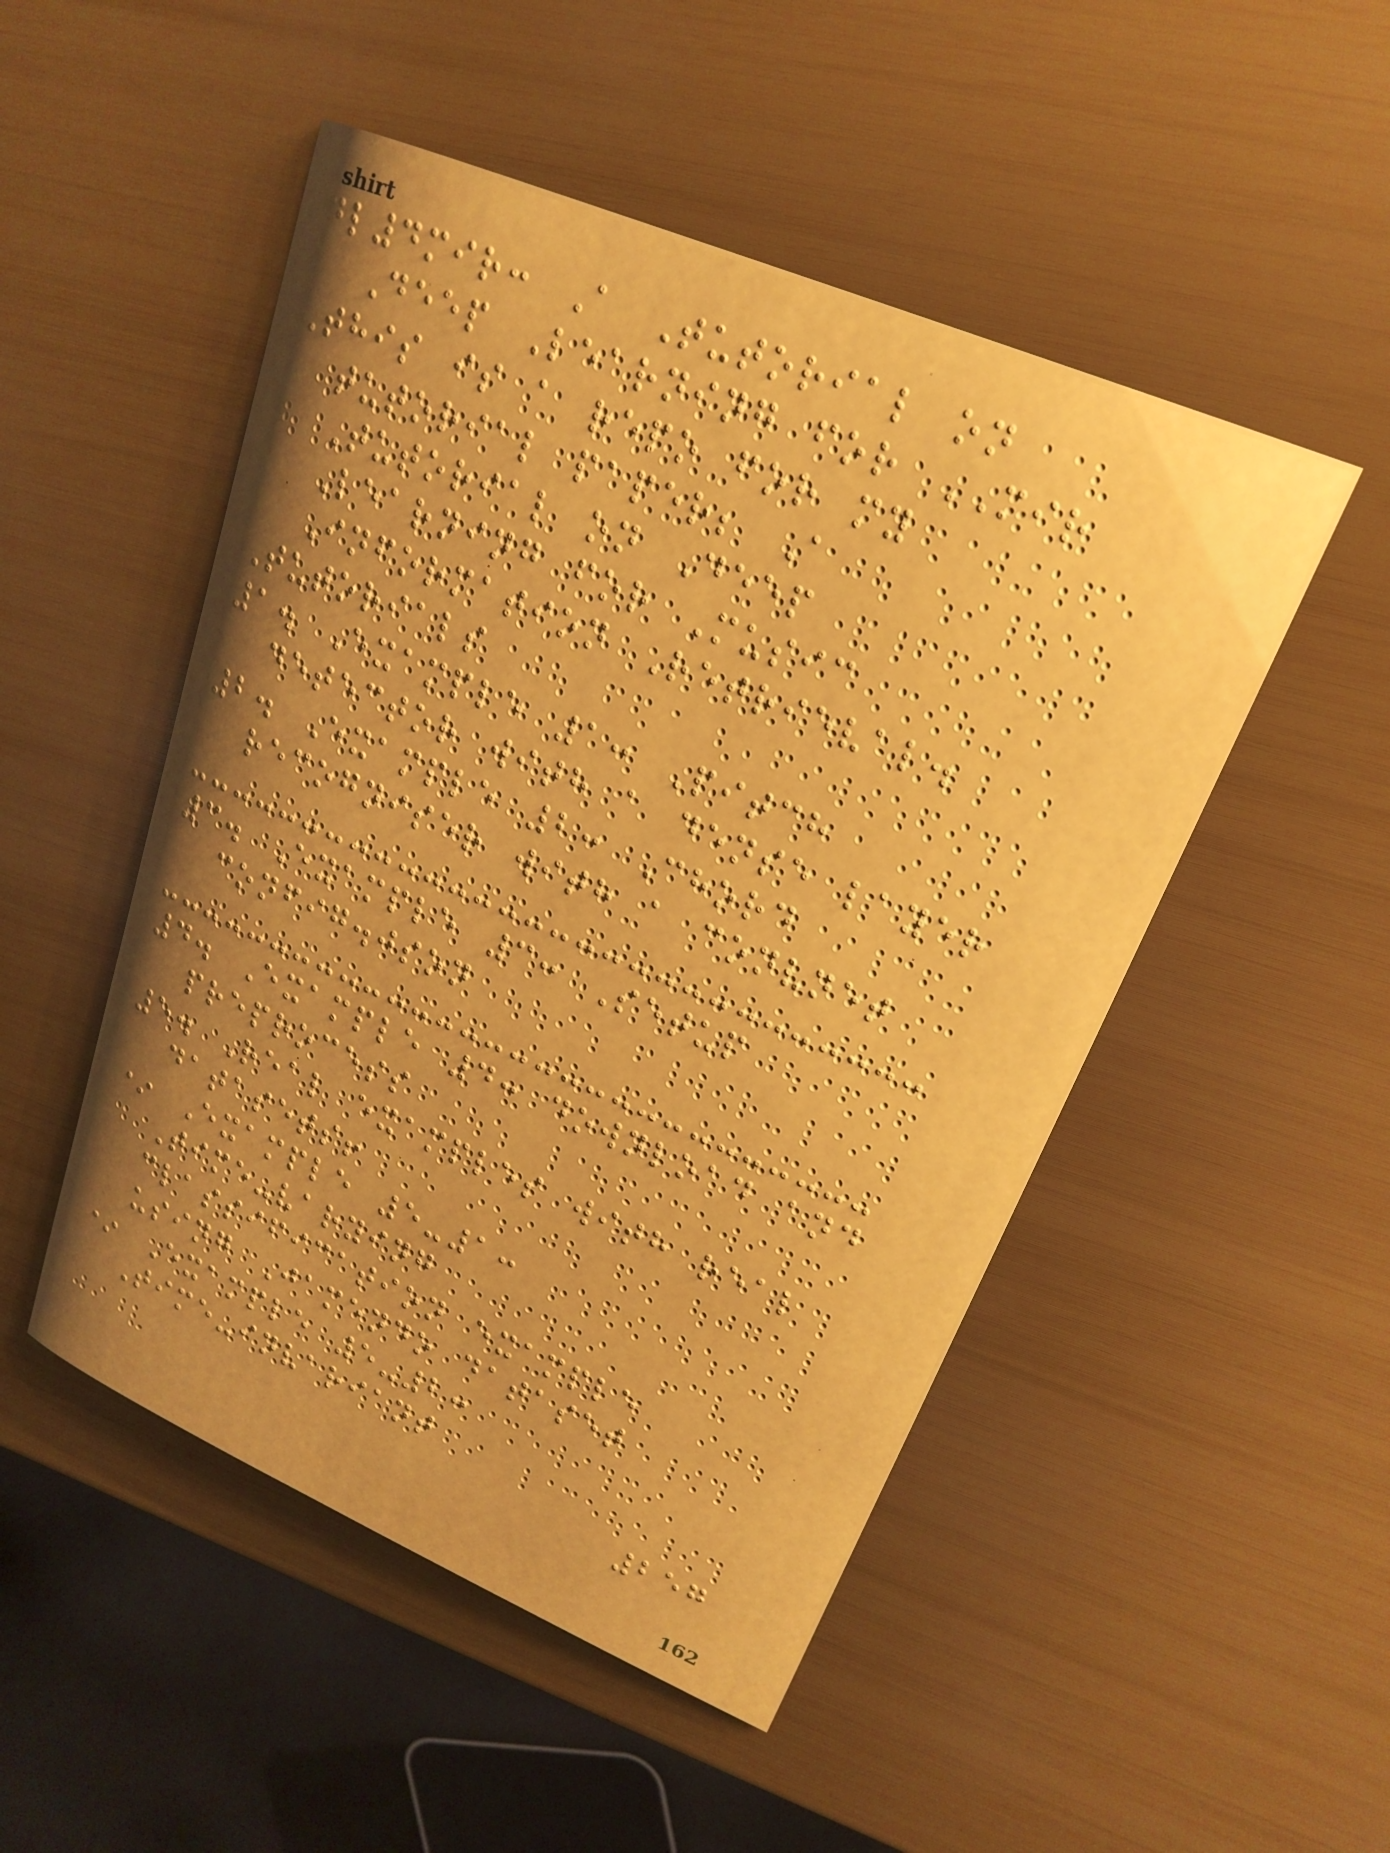dl4mir: A Tutorial on
Deep Learning for MIR
This is a repo for my
tutorial paper; A
Tutorial on Deep
Learning for Music
Information Retrieval.
Tutorials
1. Example 1: Pitch
detector with a dense layer
2. Example 2: Chord
recogniser with a convnet
3. Example 3: Setup
config.json
4. Example 4: download and
preprocess
5. Real examples with real
datasets!
* Example 5-1:
Time-varying
classification example
using Jamendo dataset
* Example 5-2:
Time-invariant
257
